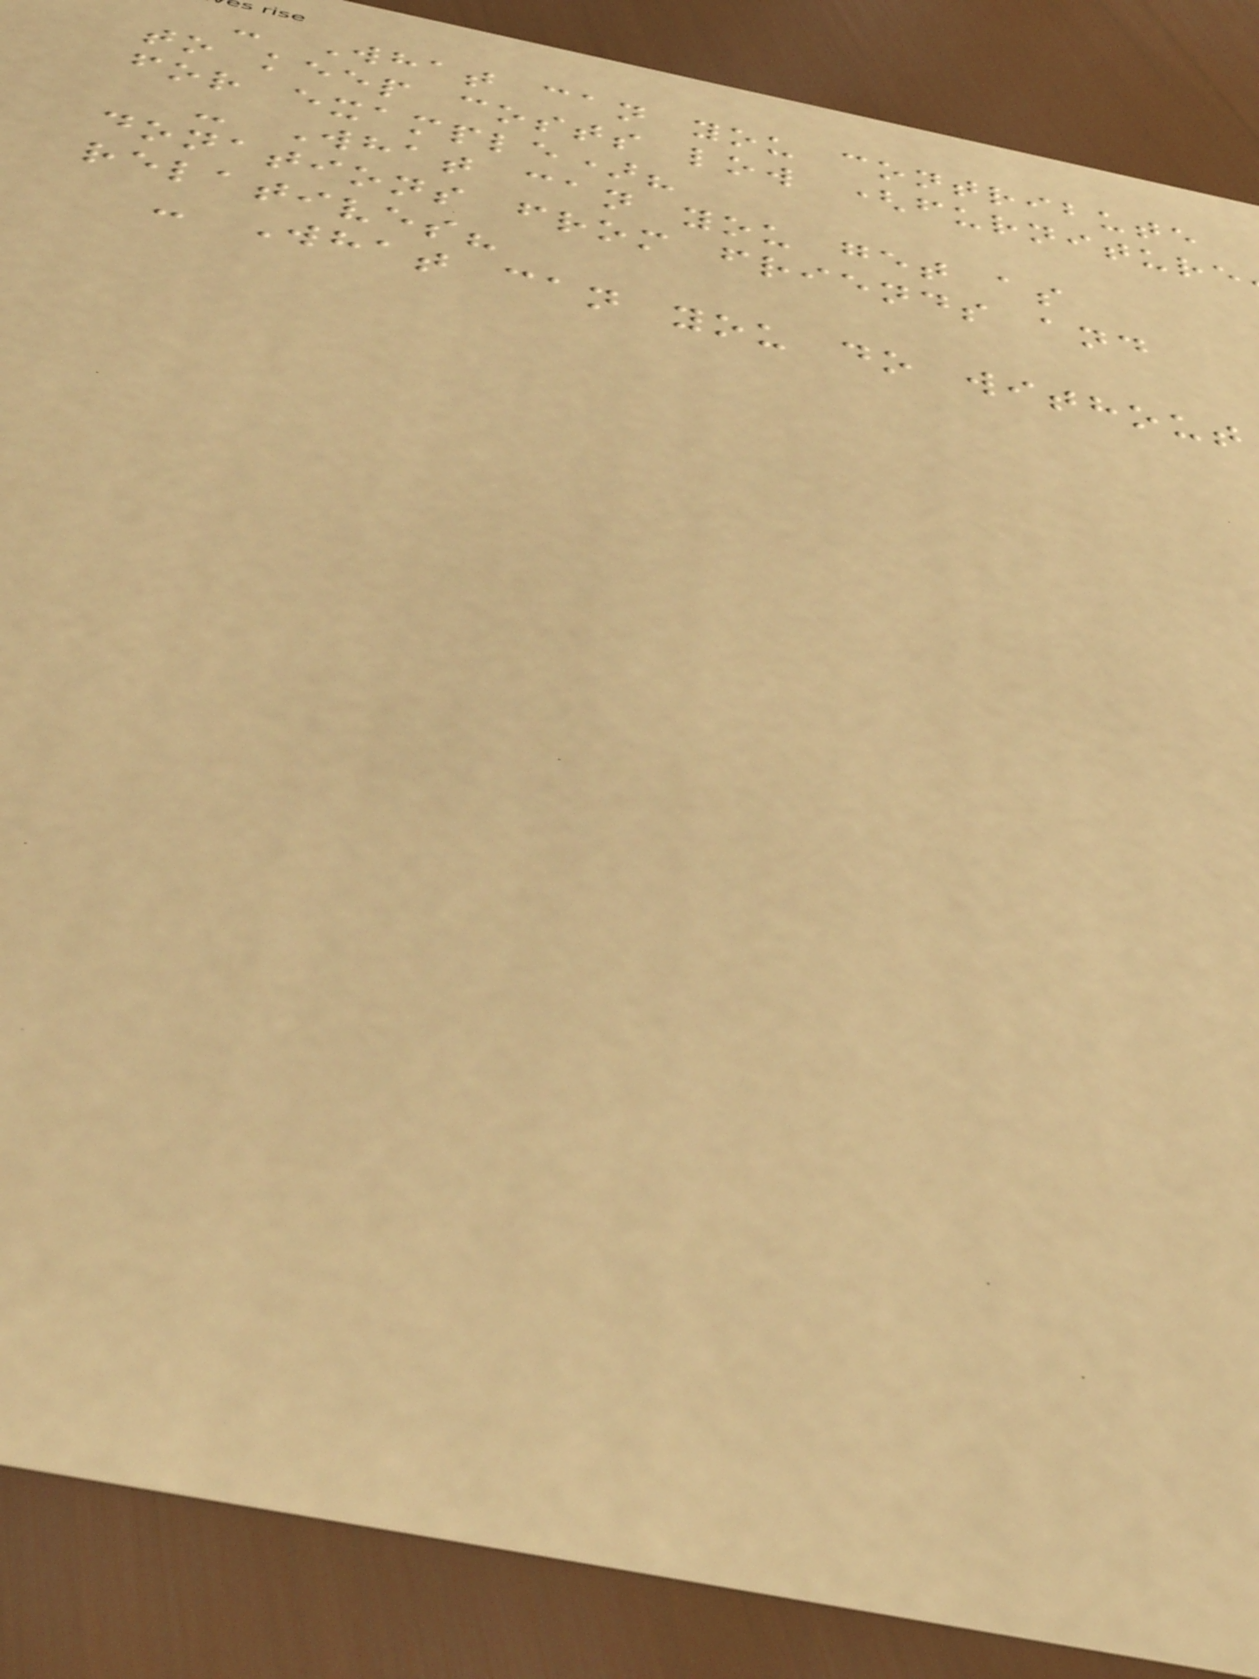- What can you contribute
to keep costs low (furniture
for example)?
- What can you get as
donations from friends and
relatives?
- What can you do without
